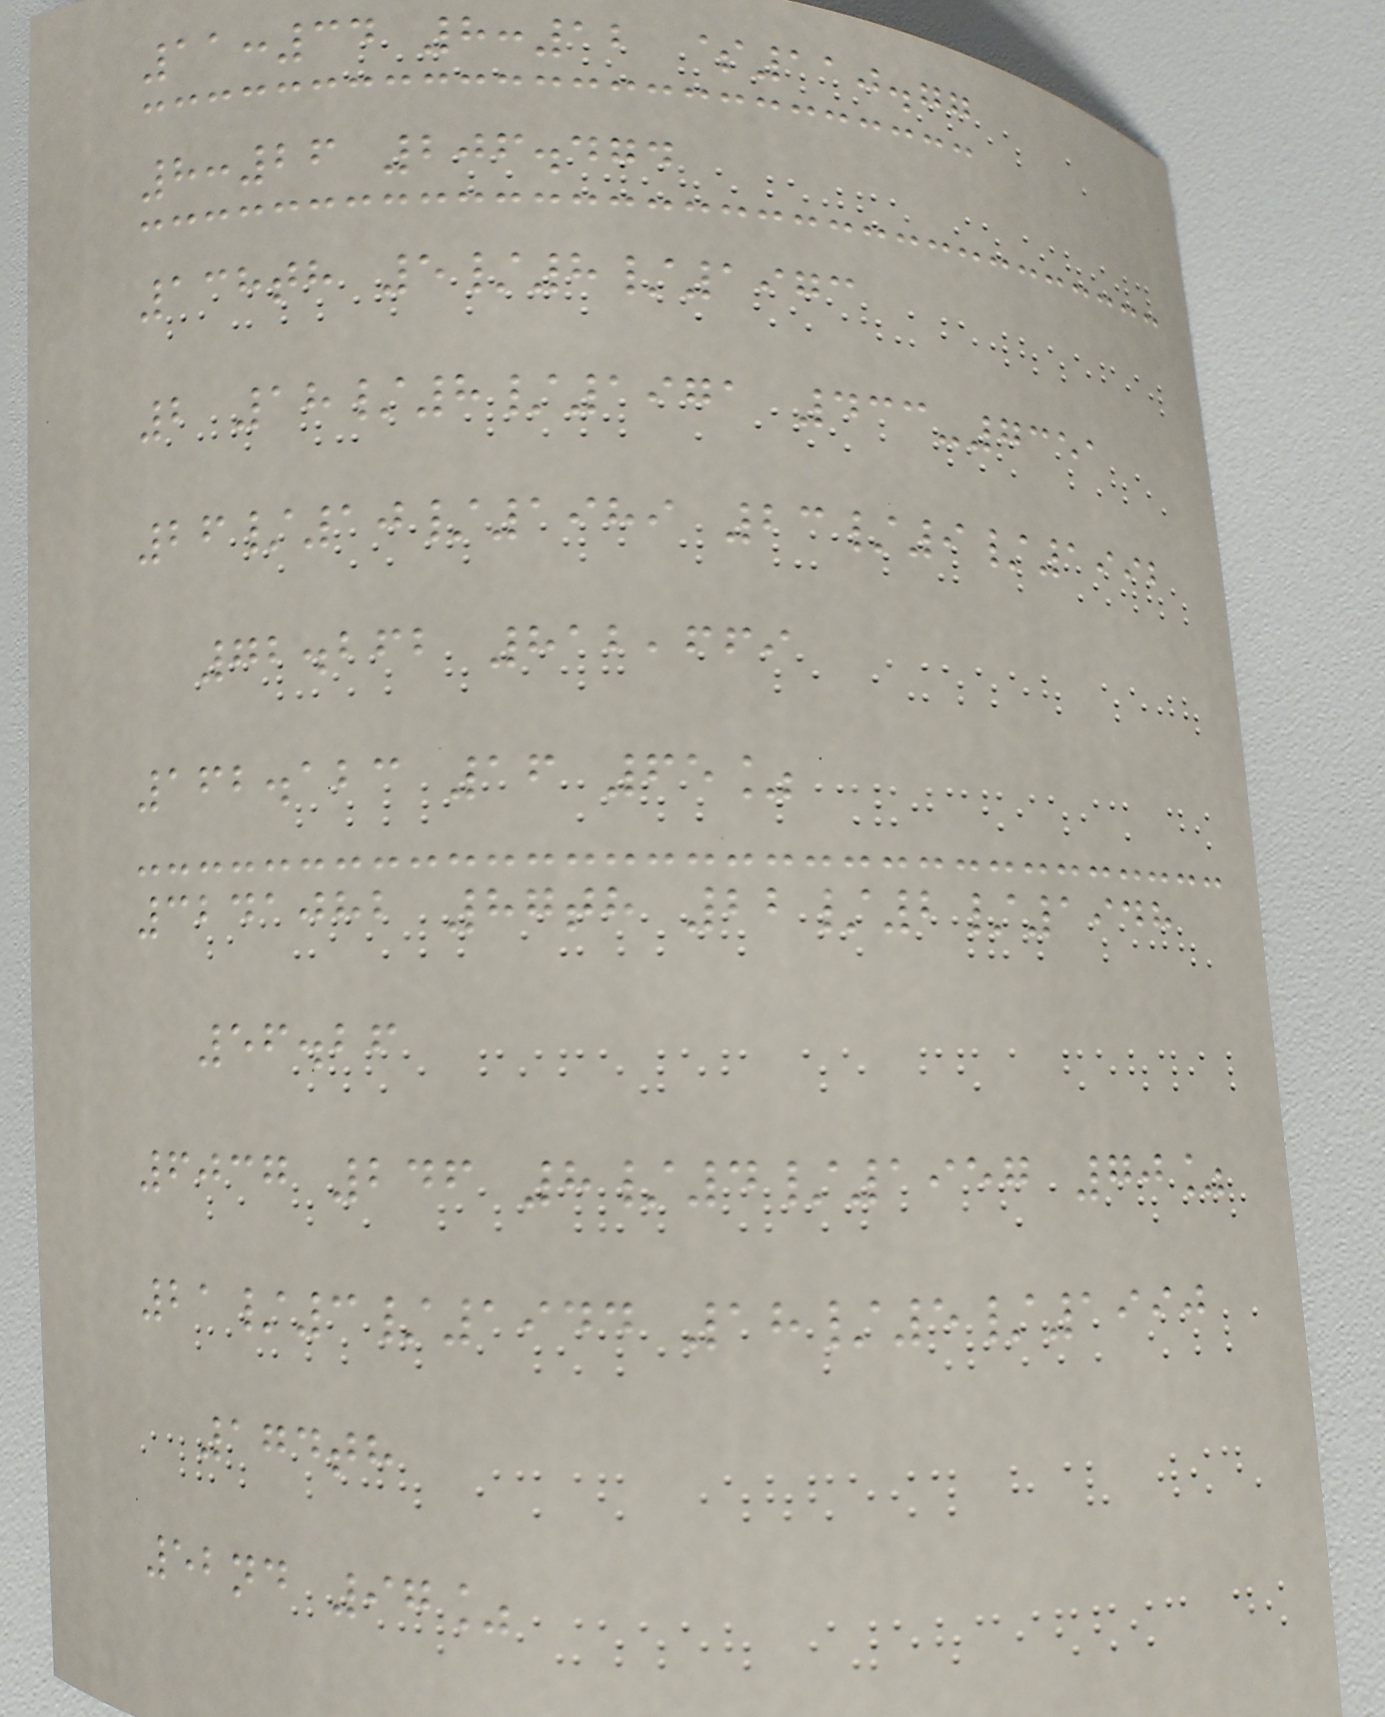11:34 8:12 $110.77
8:26 206.474
138th 5/8/1973
2 18/8/1971 433-7351
26/10/1989 23/9/1992
72.262 812,669
162.123 16 65%
3241082 87th 22/2/1948
56.26
6037 246 8/4/1957 70%
21/3/1944 18/5/1990
174th
52nd 97%
